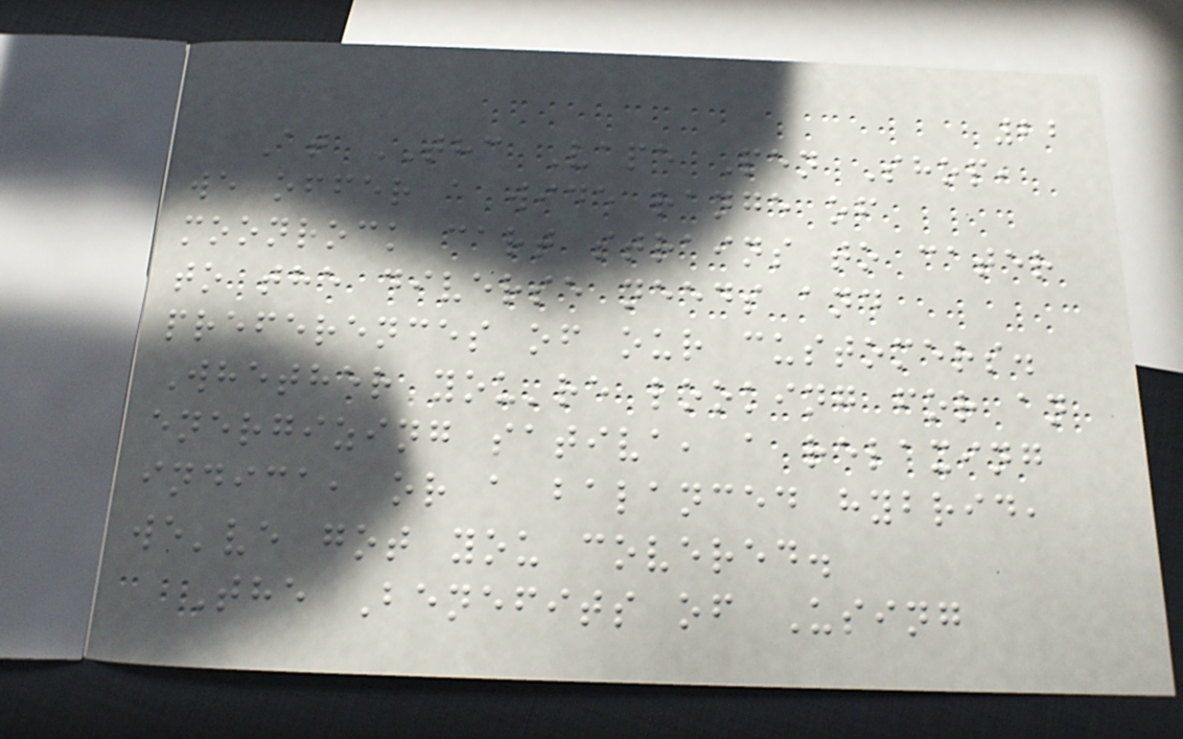22
At THC Vape Pen Shop,
we offer a wide range of
moonrock cart strains to cater
to the diverse needs and
preferences of our customers.
Whether you're looking for an
energizing sativa, a relaxing
indica, or a balanced hybrid,
we've got you covered.
The Benefits of Using
